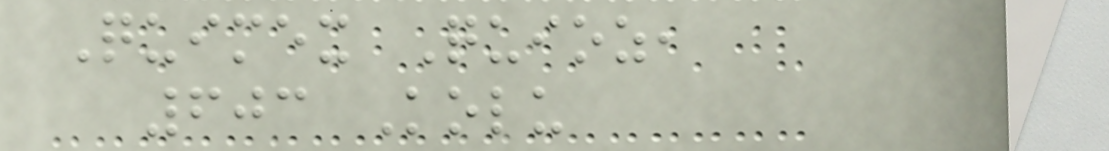Quimex Quioz,
603 Kolu
